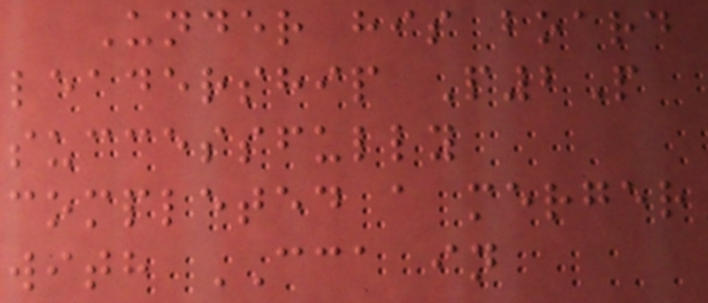Under his board
leadership P2P
successfully
completed a merger
with CCA in
